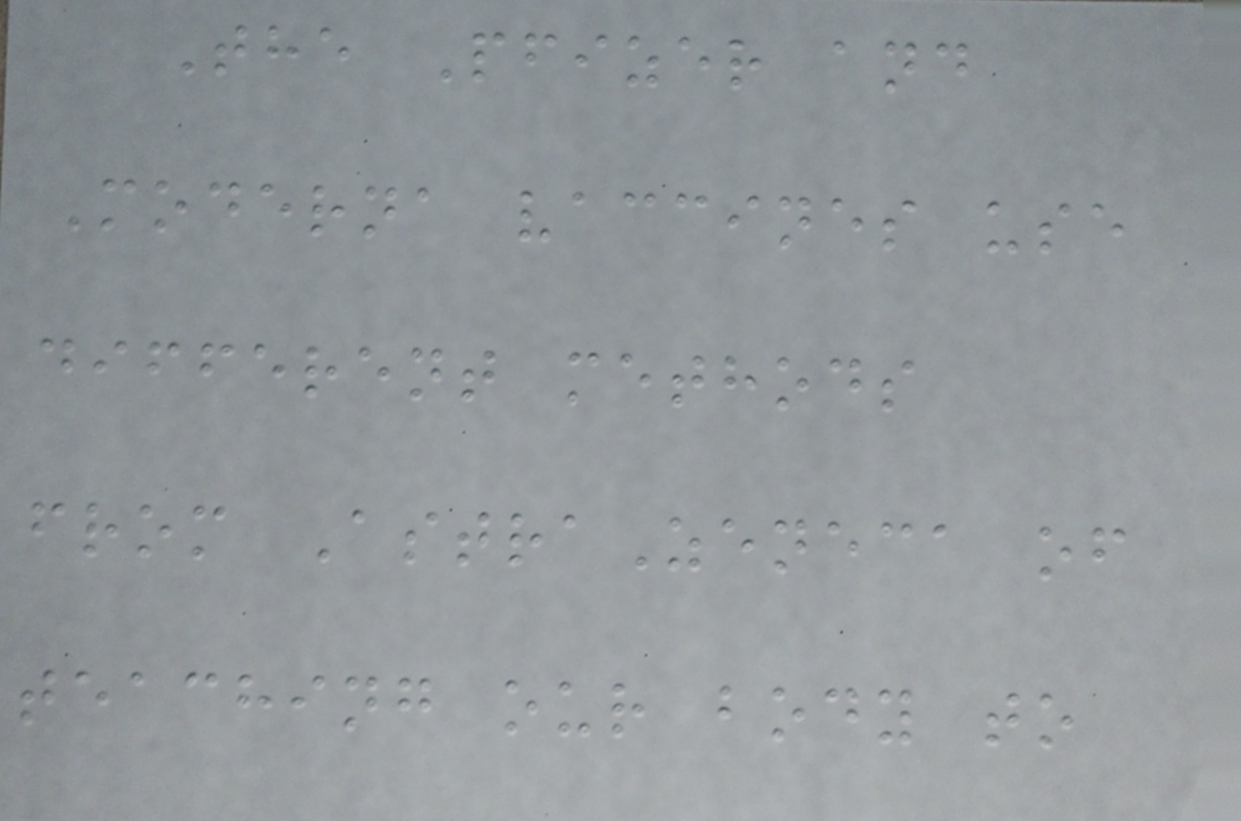The Pfizer and
Moderna vaccines use
different methods
from AstraZeneca of
teaching our body to
